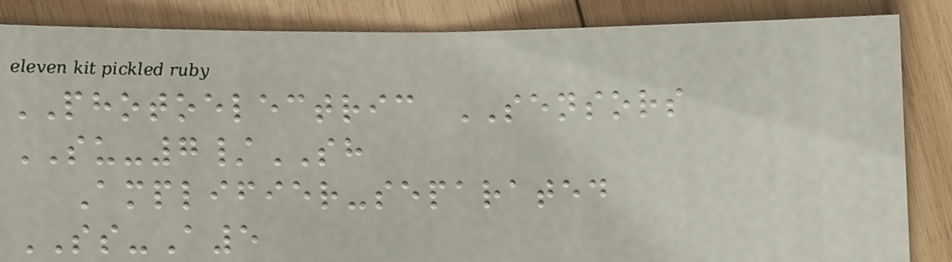PHOTOELECTRIC SENSORS
SU-7/SH
Amplifier-separated
SS-A5
